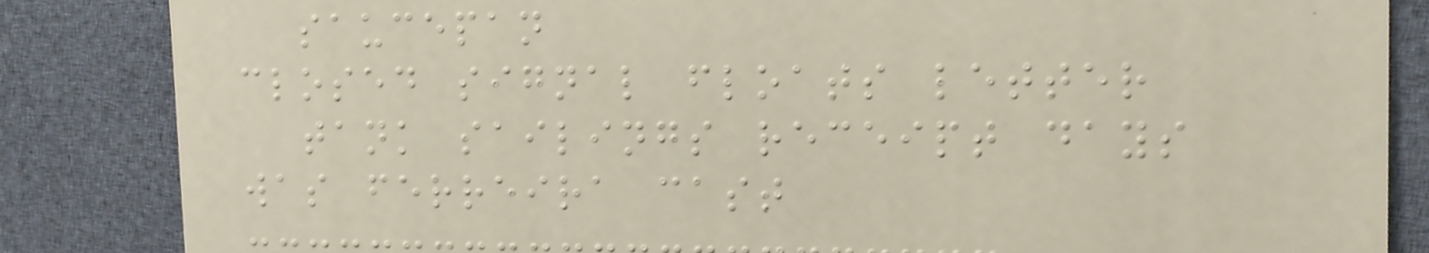saucepan
closed signal floats letter
tank sailings receipt days
was ferreira cast
